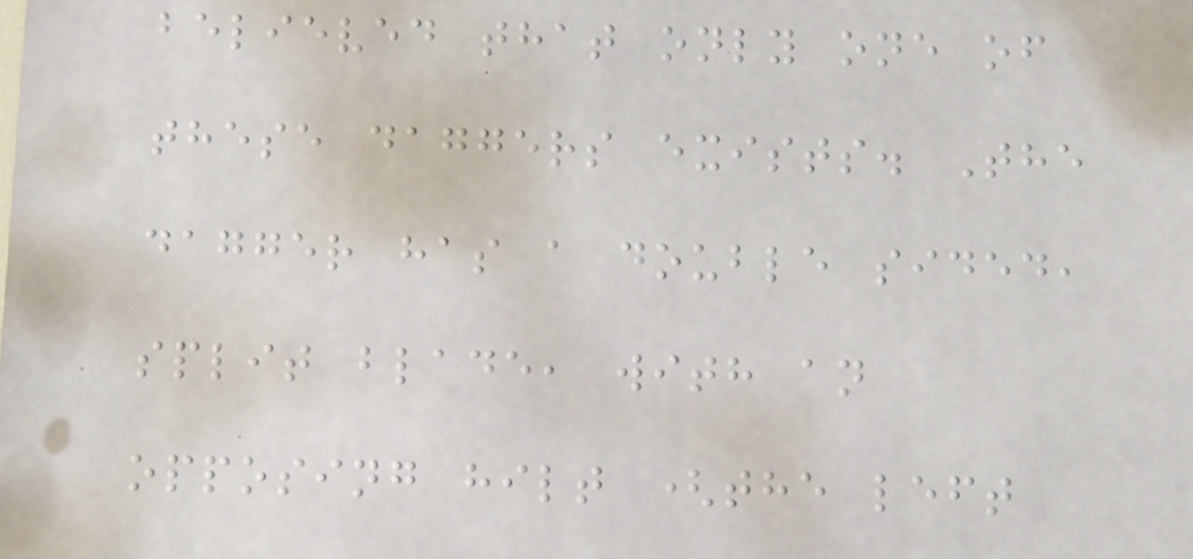believed that only one of
these daggers exists. The
dagger has a double sided,
split blade, with an
opposing hilt (the left
